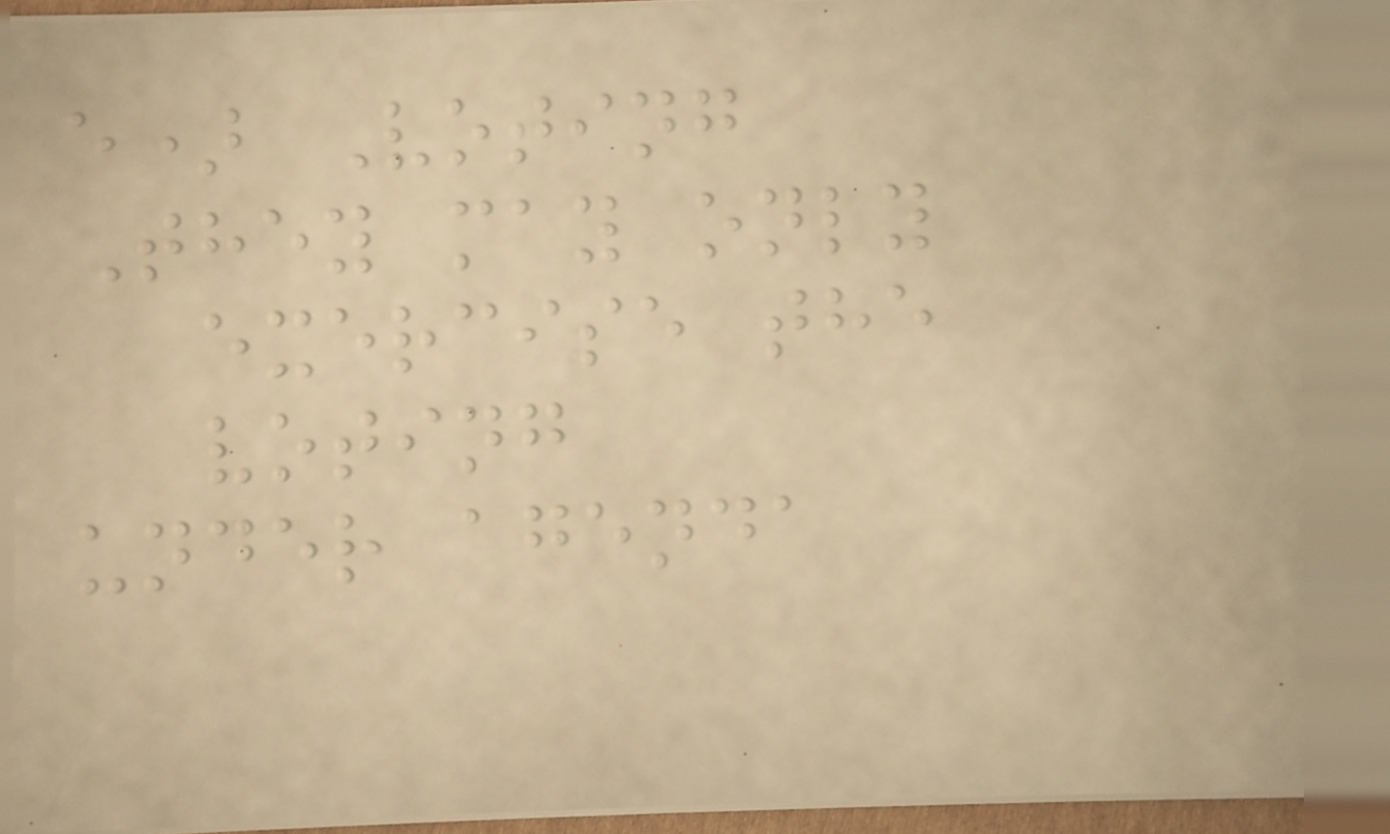e) Voting
They may only
exercise the
voting
under agenda
